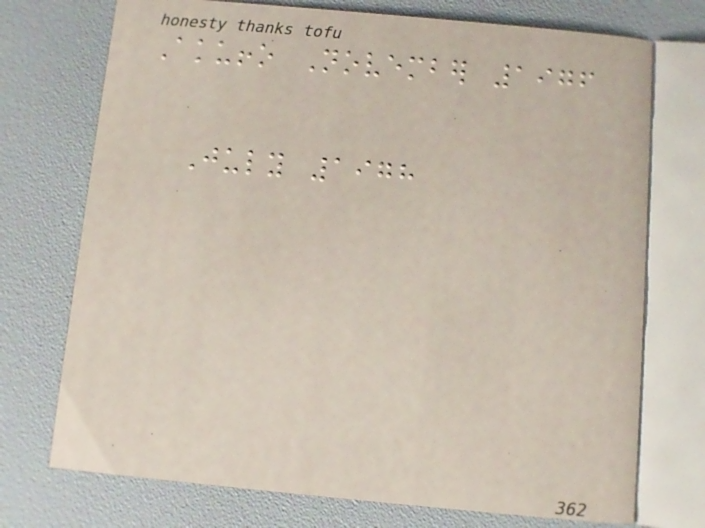Akuffo November 1976
July 1978
